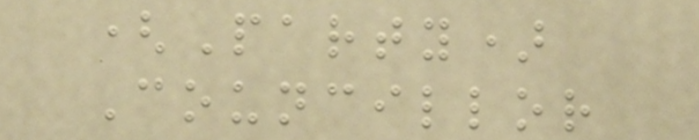(Party)
Councillor
